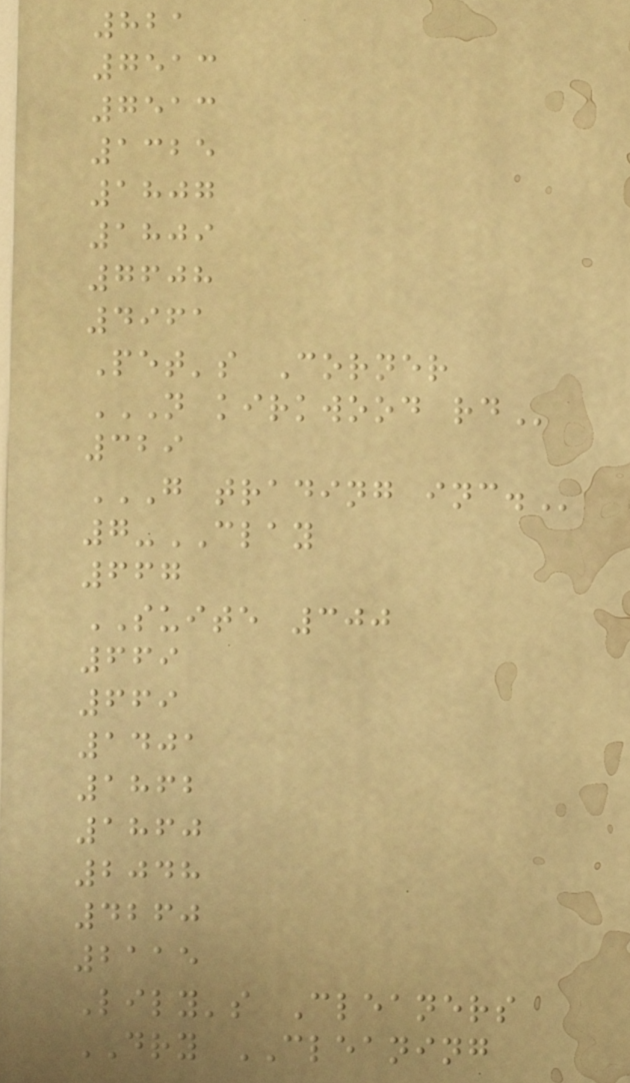821
7513
7513
1325
1807
1809
7608
4961
Pet's Corner
N KIRKWOOD RD
329
G TRADING INC.
7-CLAY
667
SUITE 300
669
669
1401
1862
1860
2048
4260
2115
Lily's Cleaners
DRY CLEANING
